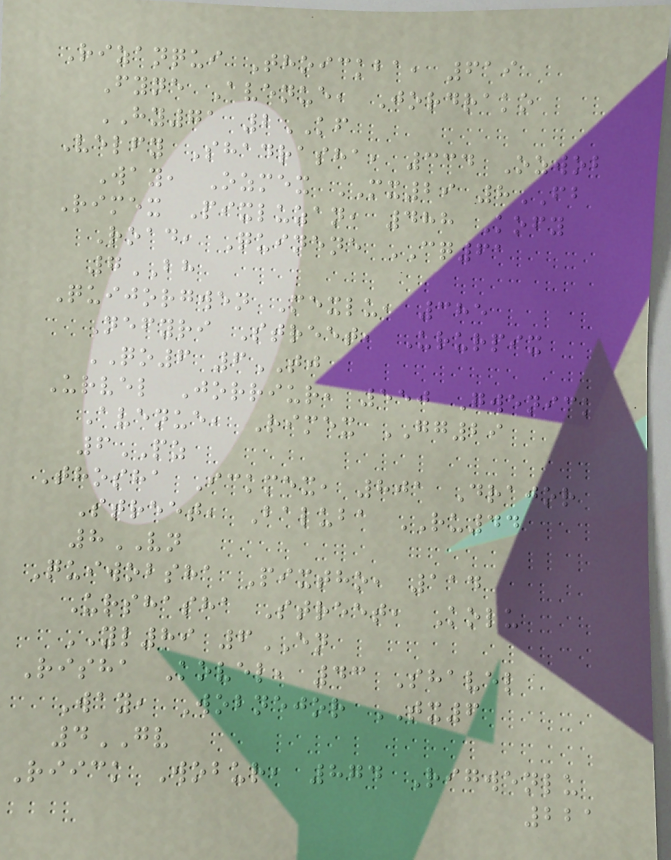Rizanqui Thoickba, 619
Fyne Avenue, Jordrako
HY71 2KF
Velfy Shadrasha, 334 Ozwob
Way, Ozmex MX29 8FB
Rimex Pixluzan, 488 Kofy
Road, Quinene CQ61
7BH
Quijorgwen Mexlu, 385
Nefyri Street, Ururpix
QO6 6TJ
Urvel Jorriur, 550 Gwenick
Avenue, Rimex GG29
6PZ
Thosha Ickmex, 801 Drajor
Street, Baluba RU44
8VN
Quiwobsha Pixtho, 114
Urshasha Street, Kolu
YL89 6EN
Risha Kovel, 43 Shavel
Way, Wobnejor TX6
4GV
Riick Wobur, 874 Rigwenlu
221
